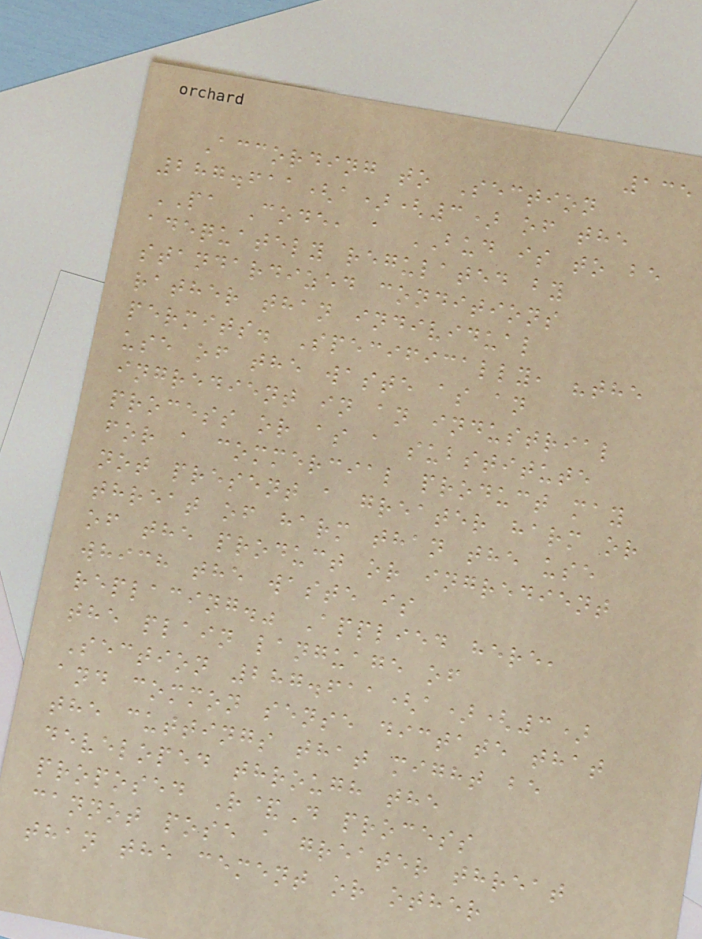135
According to Section
287.611(a)(3) of the
PA Code, a BUD is to be
adequately regulated by
standardized conditions
rather than individual
permits. Specifically, "the
use of the waste as an
ingredient in an industrial
process or as a substitute
for a commercial product may
not present a greater harm or
threat of harm than the use
of the product or ingredient
which the waste is
replacing." Applied here,
the plain language of
Section 287.611(a)(3)
and common sense dictate that
the cuttings that might be
developed through the
proposed R&D process
cannot pose a greater threat
than the cement or other
